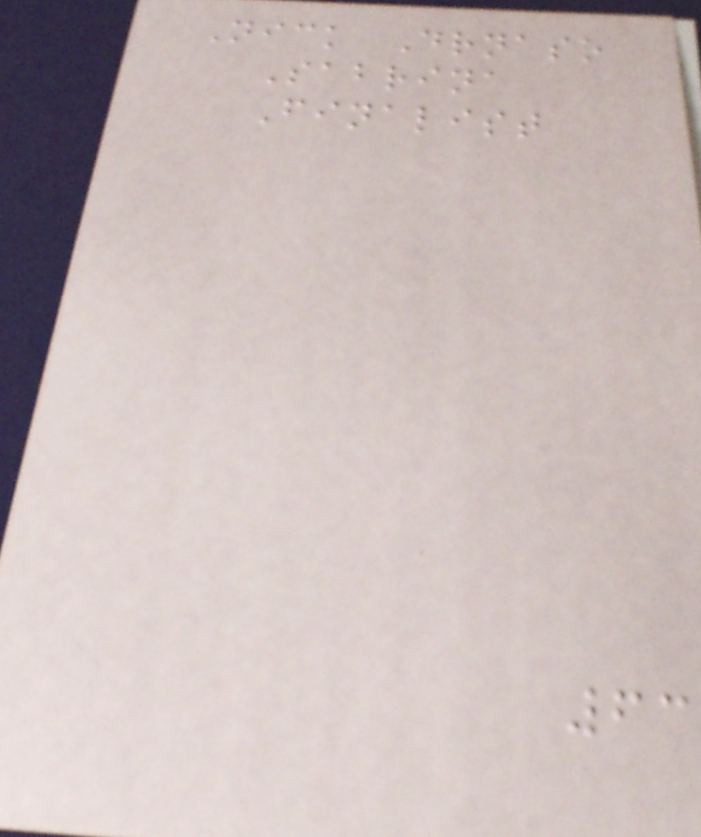Nick Drnaso
Sabrina
Finalist
63
